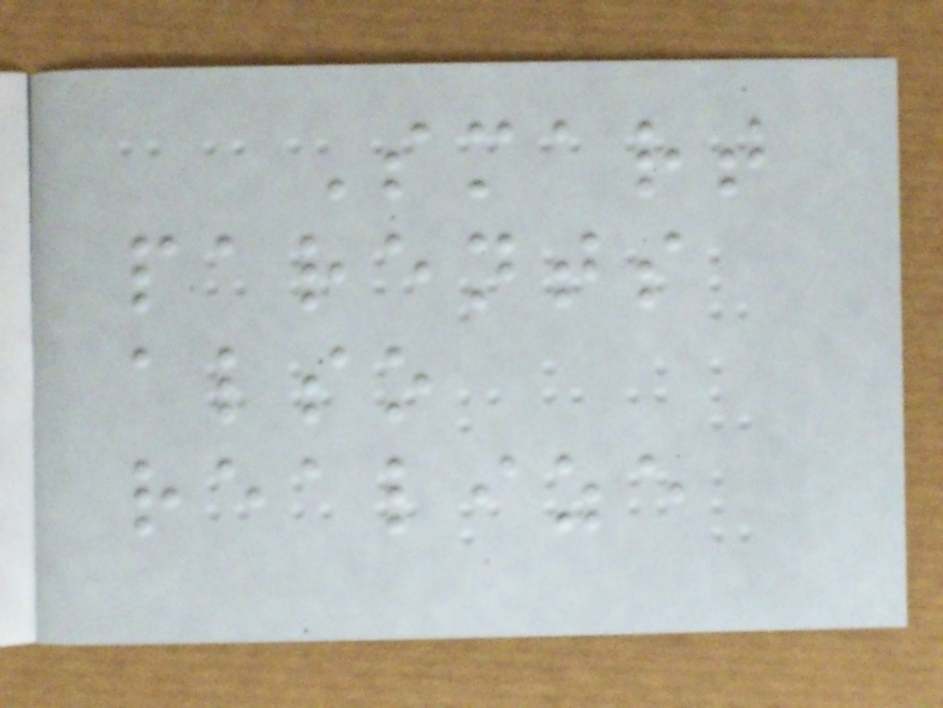Smart
parents
also
realize
